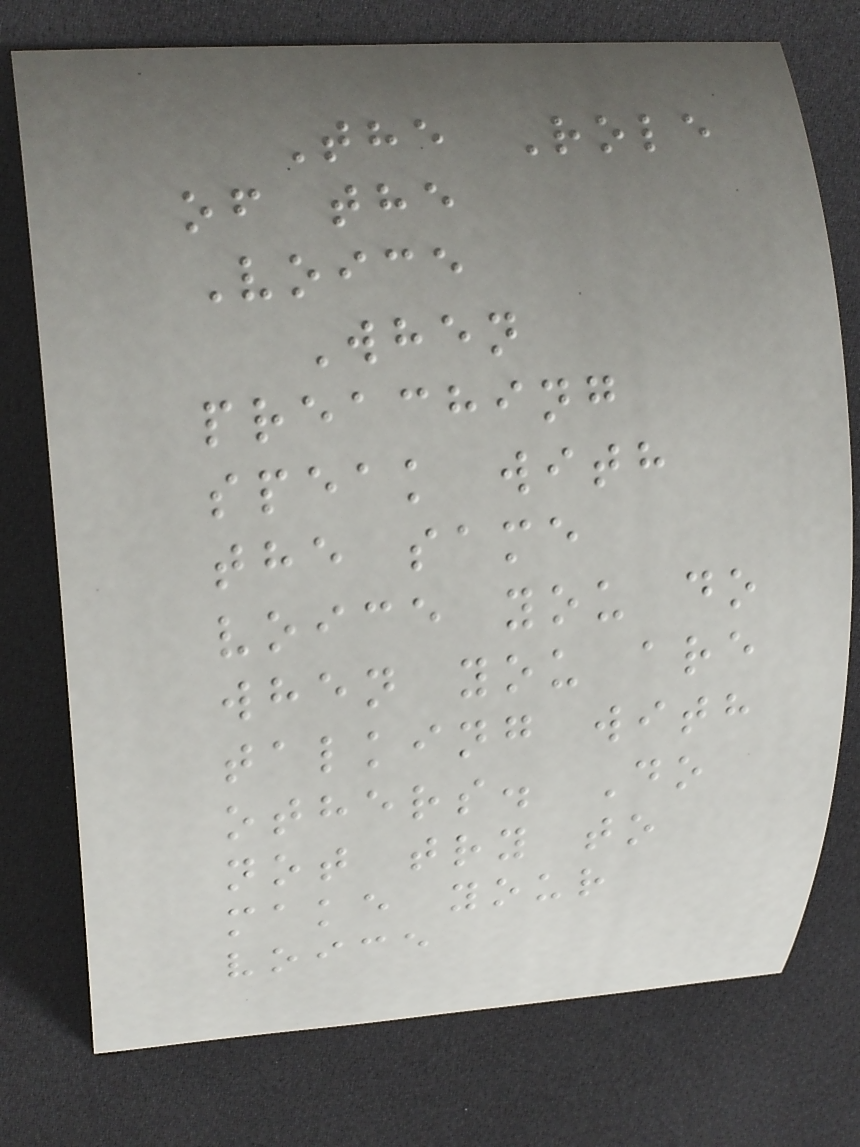The Role
of the
Voice
When
preaching
speak with
the same
voice you do
when you are
talking with
others. Do
not try to
make your
voice
